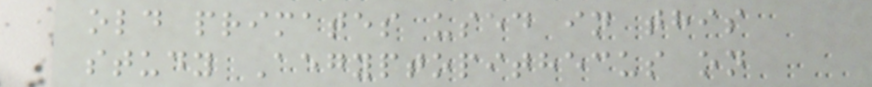old primates used in this
study Aegyptopithecus on
